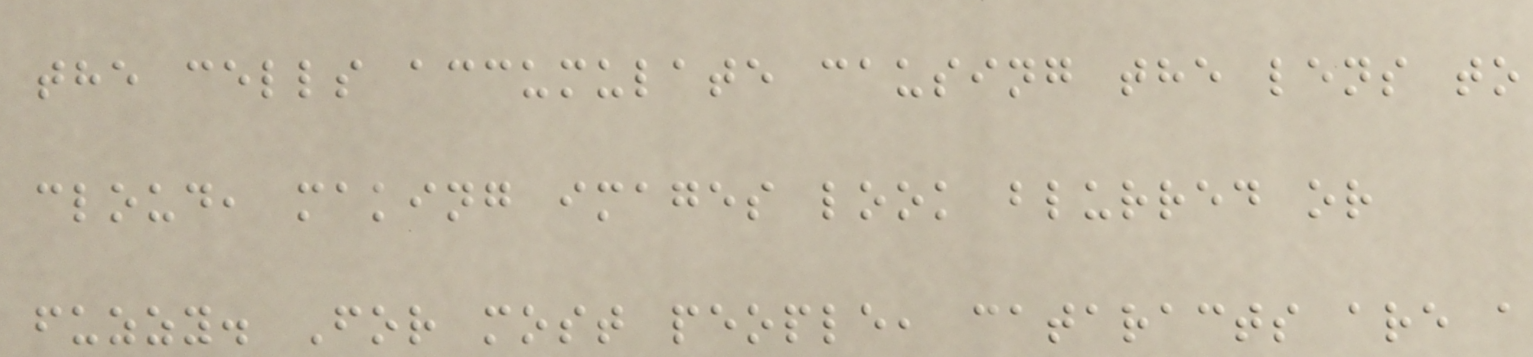the cells accumulate causing the lens to
cloud, making images look blurred or
fuzzy. For most people, cataracts are a
